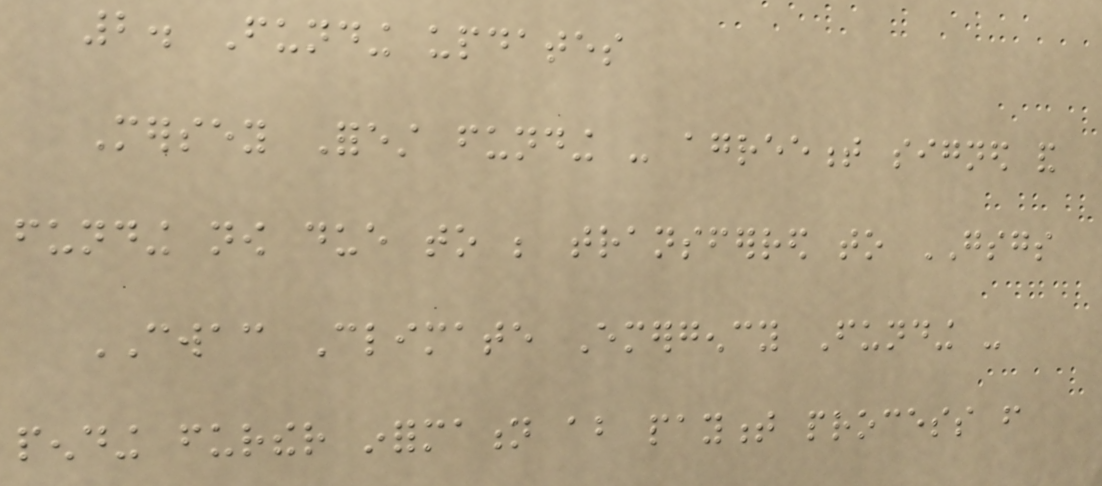2. Funding updates
Mersey Forest funding - agreement signed and
funding now due to be transferred to GSGS
CWAC Climate Emergency Funding -
pending further information about payment process from
